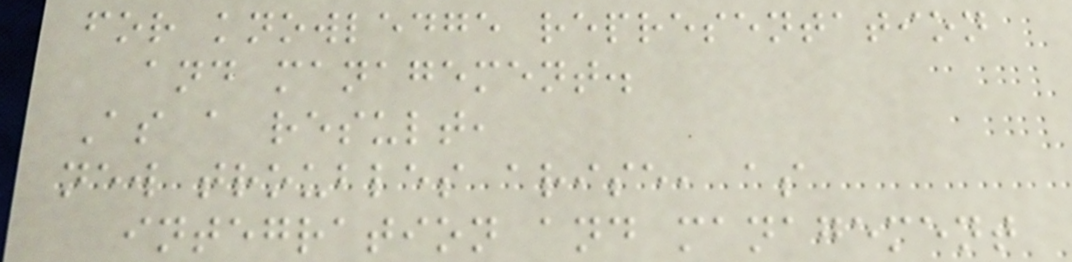for knowledge representation
and management.
As a result,
new troubles arise, as
integration and management
